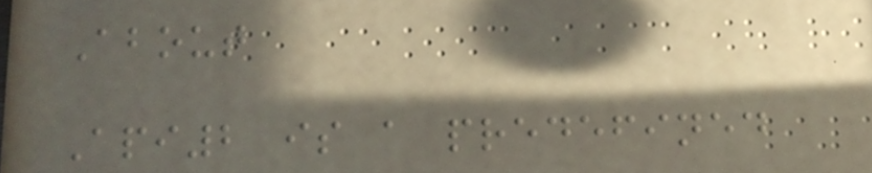About
Api2 is a predefined
